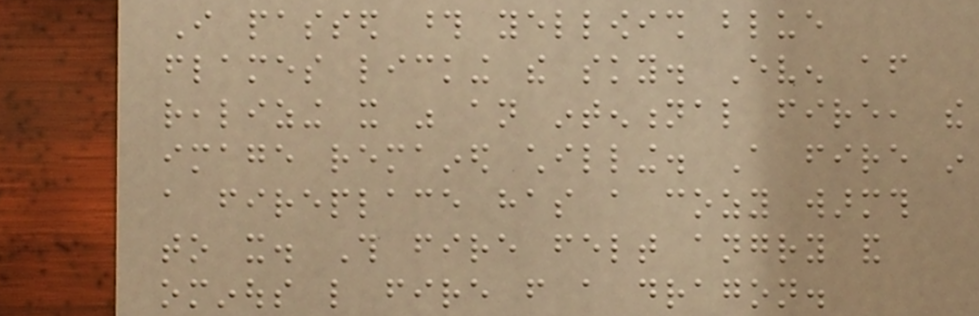I passed those yellowish blue
flames licking the sky. Even after
realizing it was an intentional fire, the
image remained chilling. A fire in
a fireplace has a cozy warmth
to it. This fire felt angry and
ominous like fire from a dragon.
